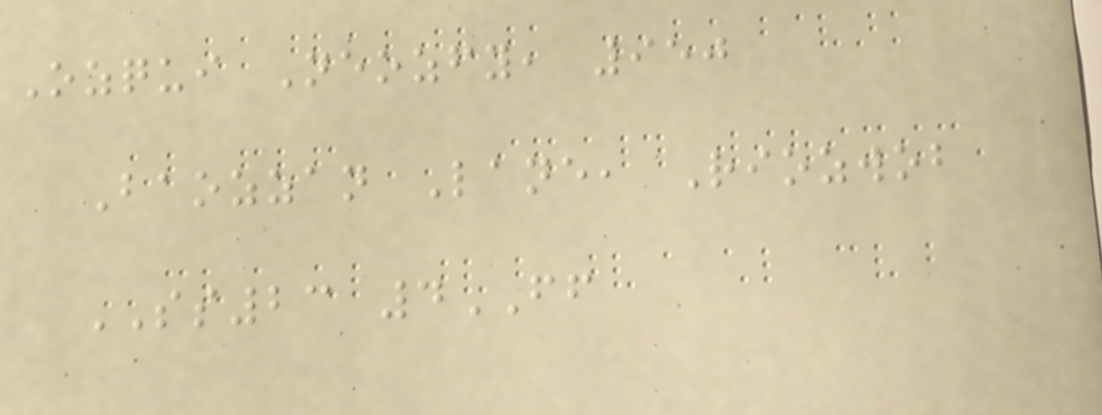Ozqui Neozfy, 950
Baozzan Lane, Riozwob
SS23 4FF
